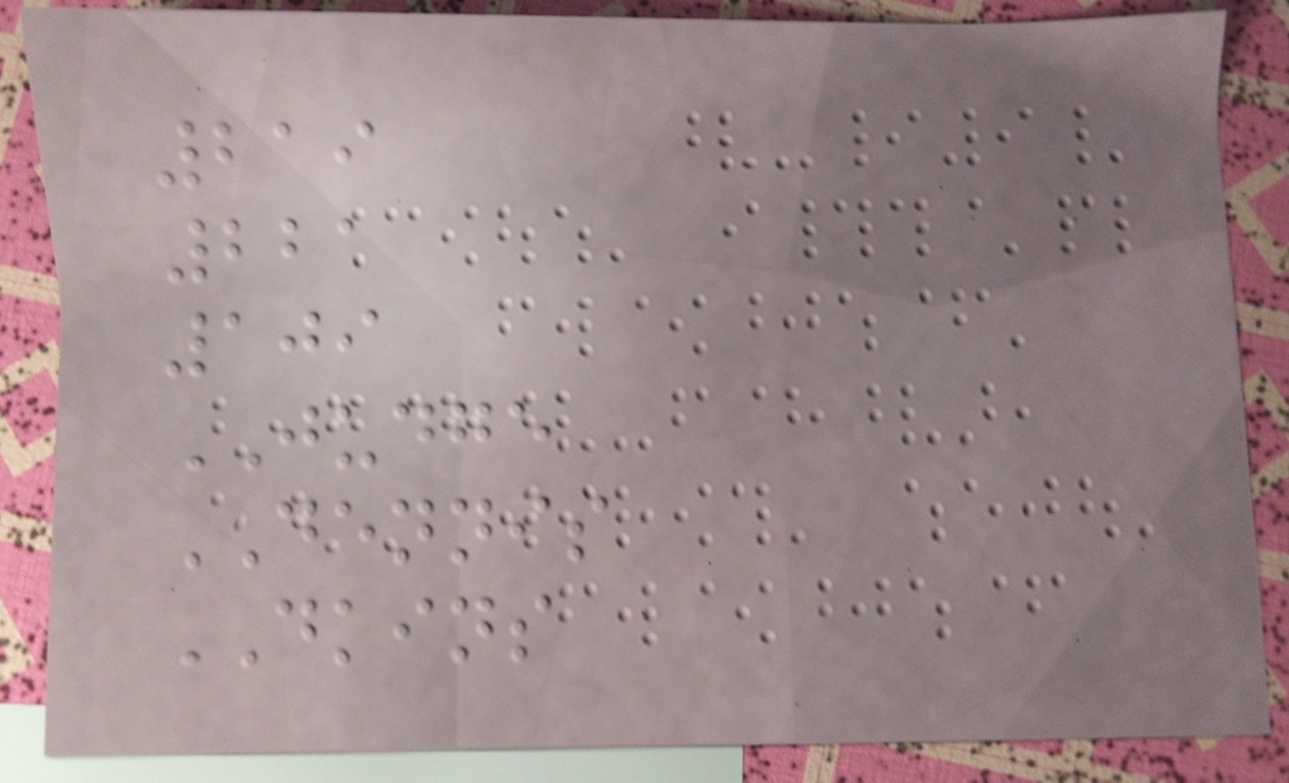219
221
109
JUDGE
DENNIS
DKINS
